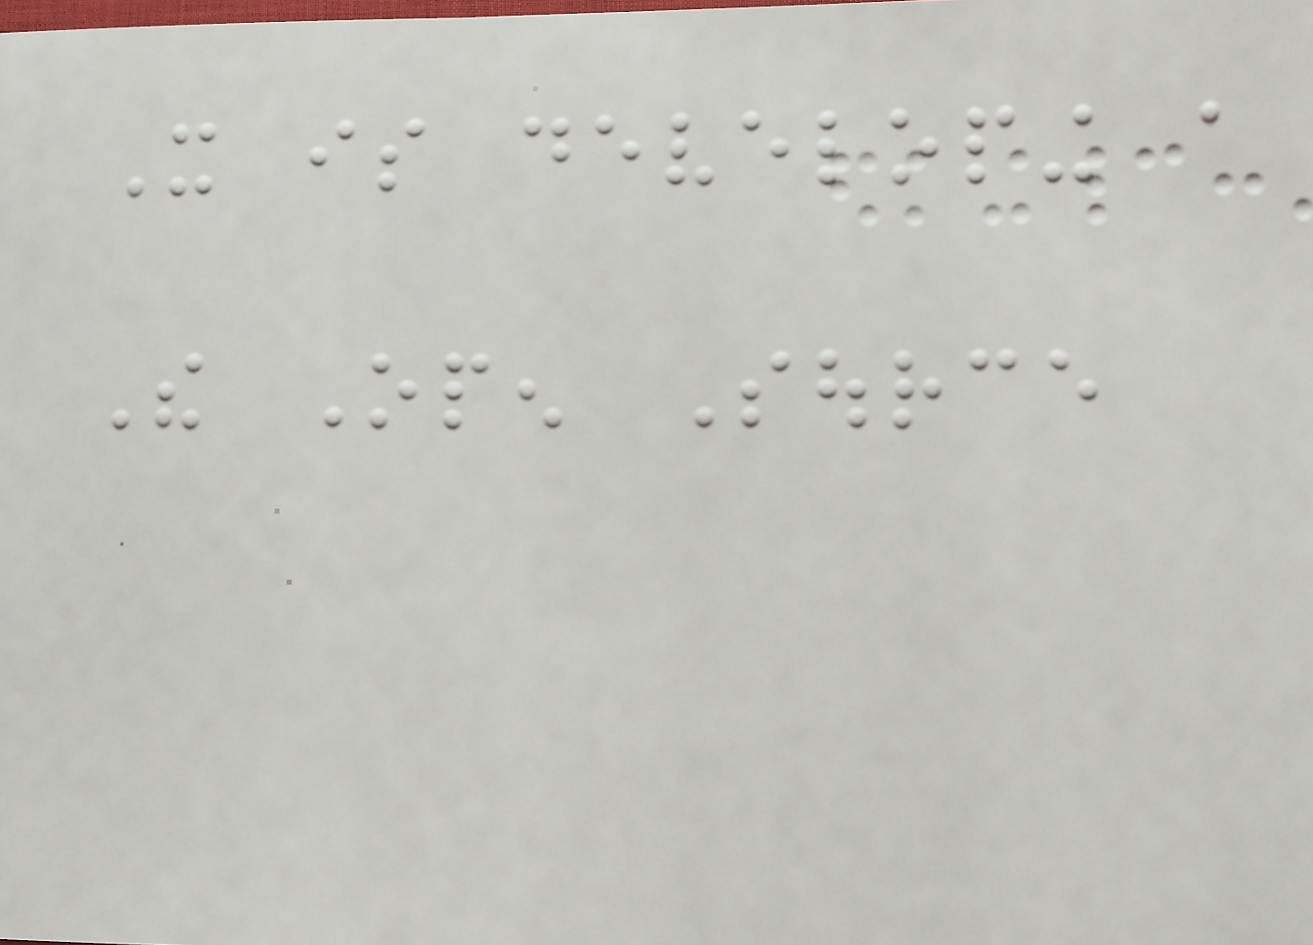It is developing a
The Open Source
